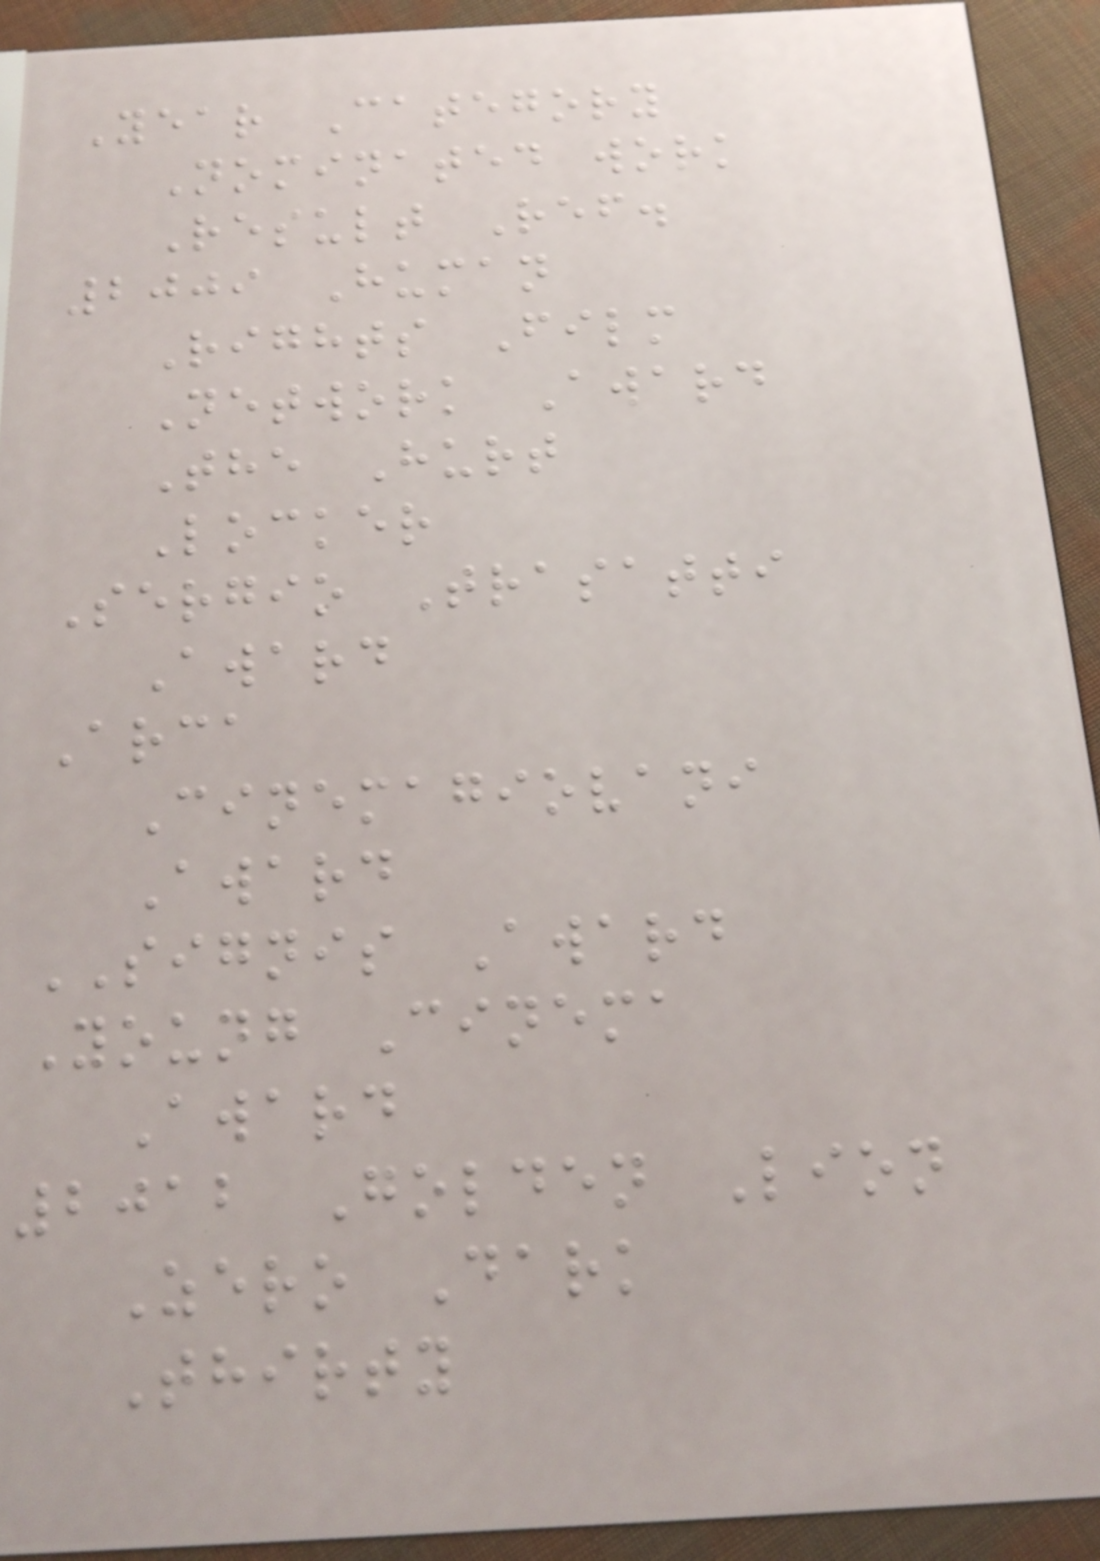Year Category
Nominated work
Result Ref.
2009 Human
Rights Film
Network Award
The Hurt
Locker
Sergio Trasatti
Award
Arca
Cinemagiovani
Award
SIGNIS Award
Young Cinema
Award
2012 Golden Lion
Zero Dark
Thirty
